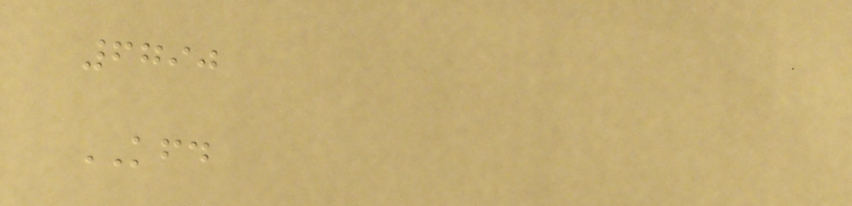6790
KFD
